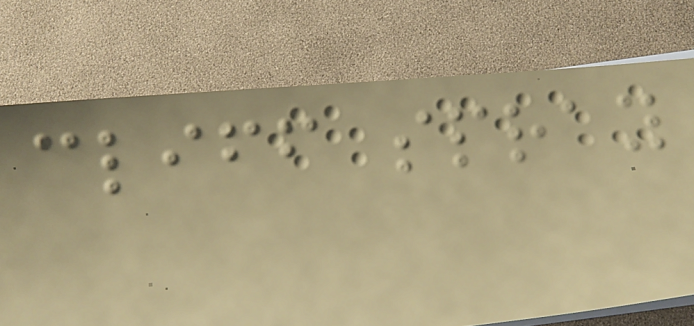cliff spray
